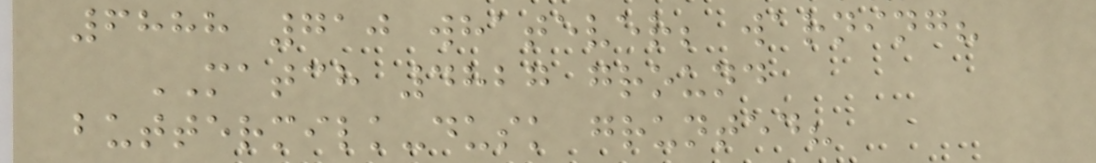6888 710 whatever; warning?
MATCH 4827 ground
buttermilk-dusk grunted?
